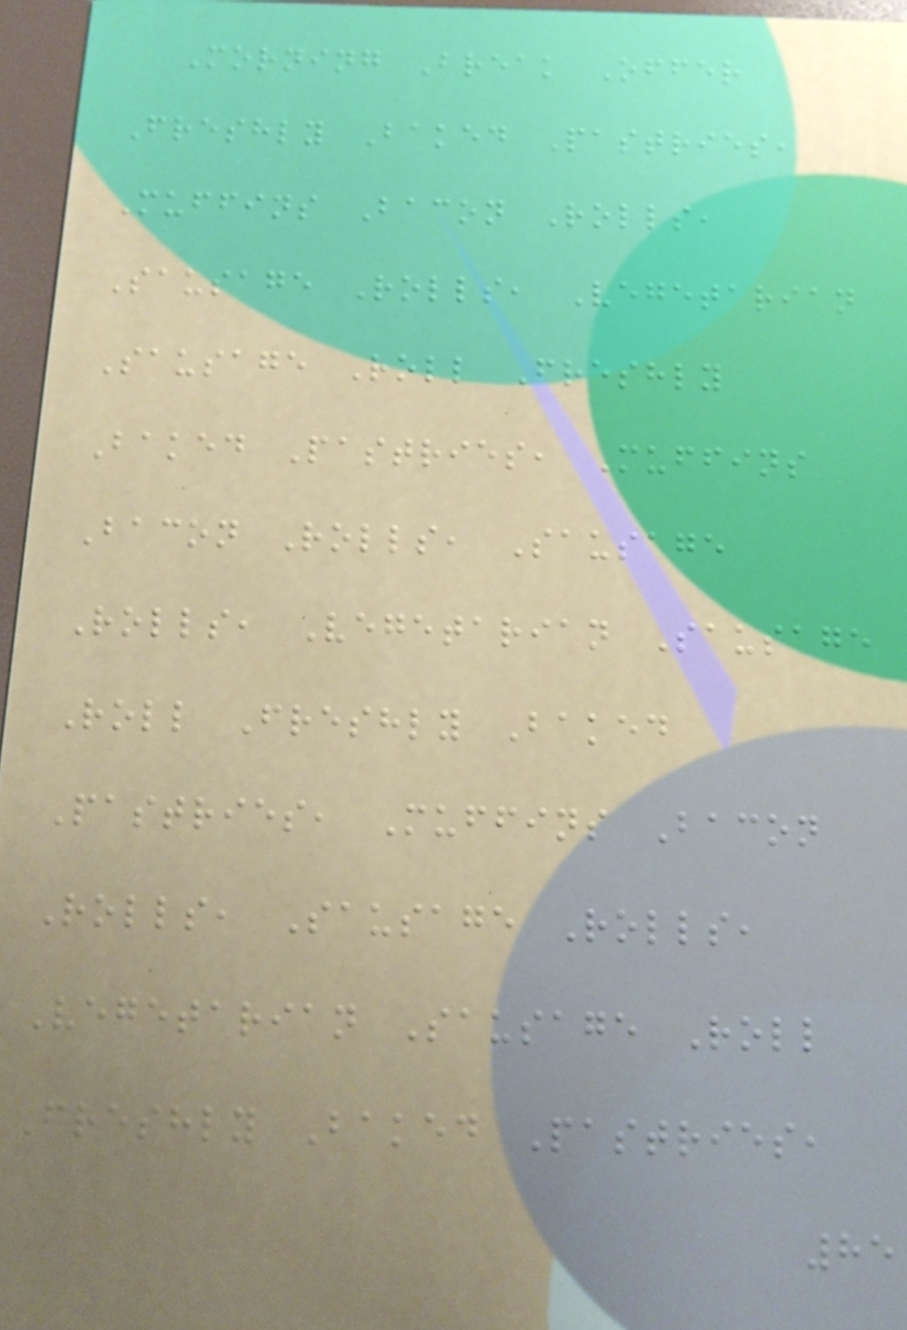Morning Break Offer
Freshly Baked Pastries,
Muffins Bacon Rolls,
Sausage Rolls, Vegetarian
Sausage Roll Freshly
Baked Pastries, Muffins
Bacon Rolls, Sausage
Rolls, Vegetarian Sausage
Roll Freshly Baked
Pastries, Muffins Bacon
Rolls, Sausage Rolls,
Vegetarian Sausage Roll
Freshly Baked Pastries,
85
